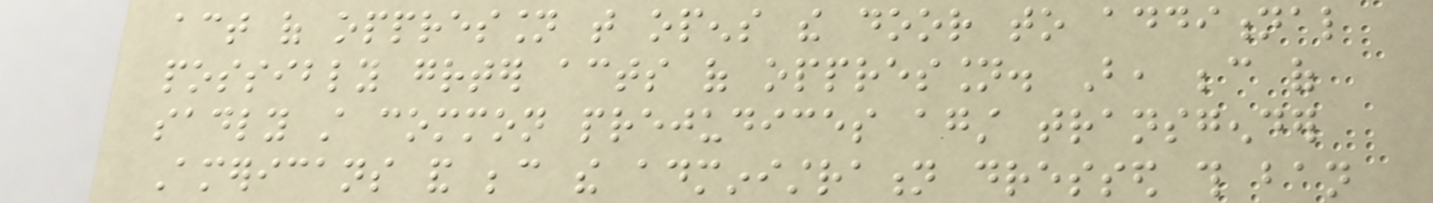act of oppression that opens the door to additional
possibly greater acts of oppression. But, because of
sadly still common prejudices against transgender
Americans and because the administration dressed this ban
